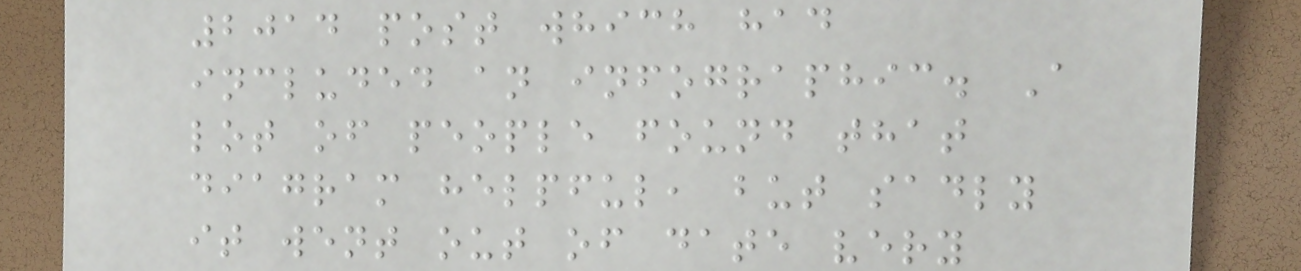2014 post which had
included an infographic. A
lot of people found that
diagram helpful, but sadly
it went out of date very
